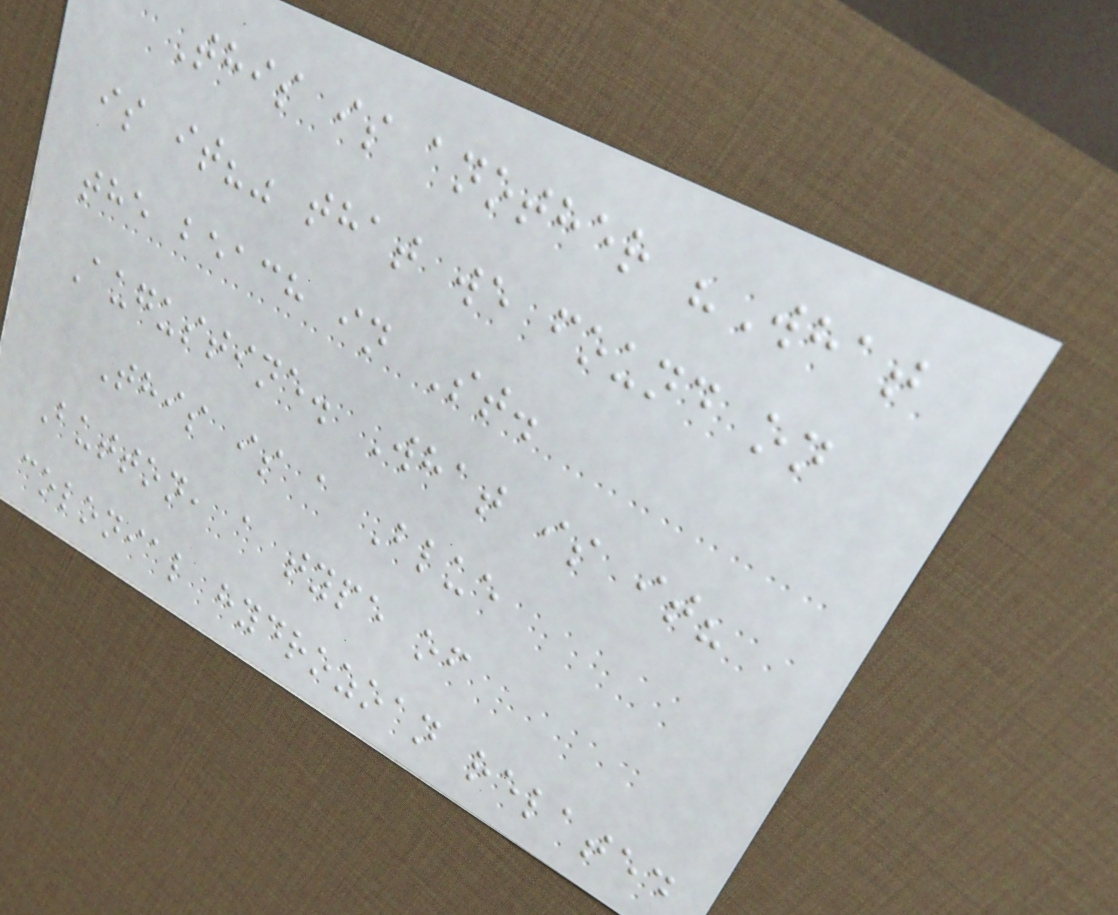This is another "What
is it?" that we found on
the beach in St.
Augustine. What is it?
This is a Blue
Button, a type of
colonial hydrozoan related
